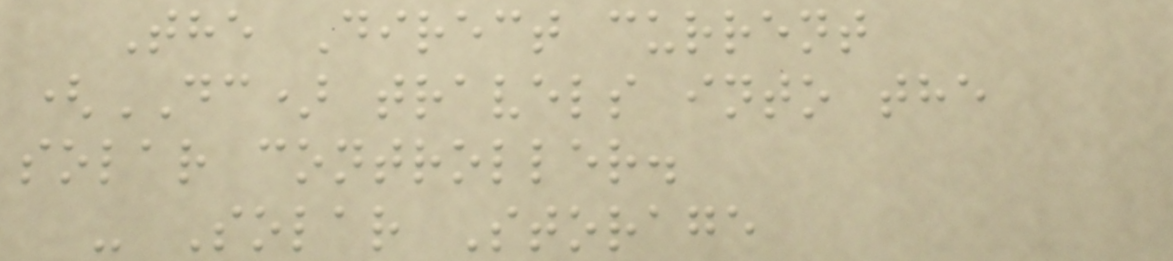The Direct current
(DC) travels into the
solar controller.
- Solar Storage
